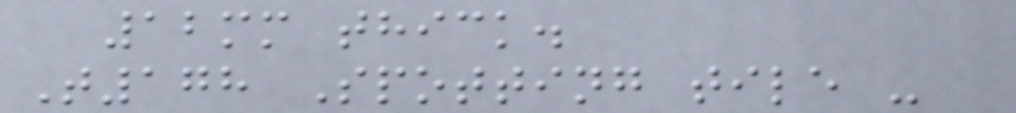12mm thick.
T178 Spotting tile -
